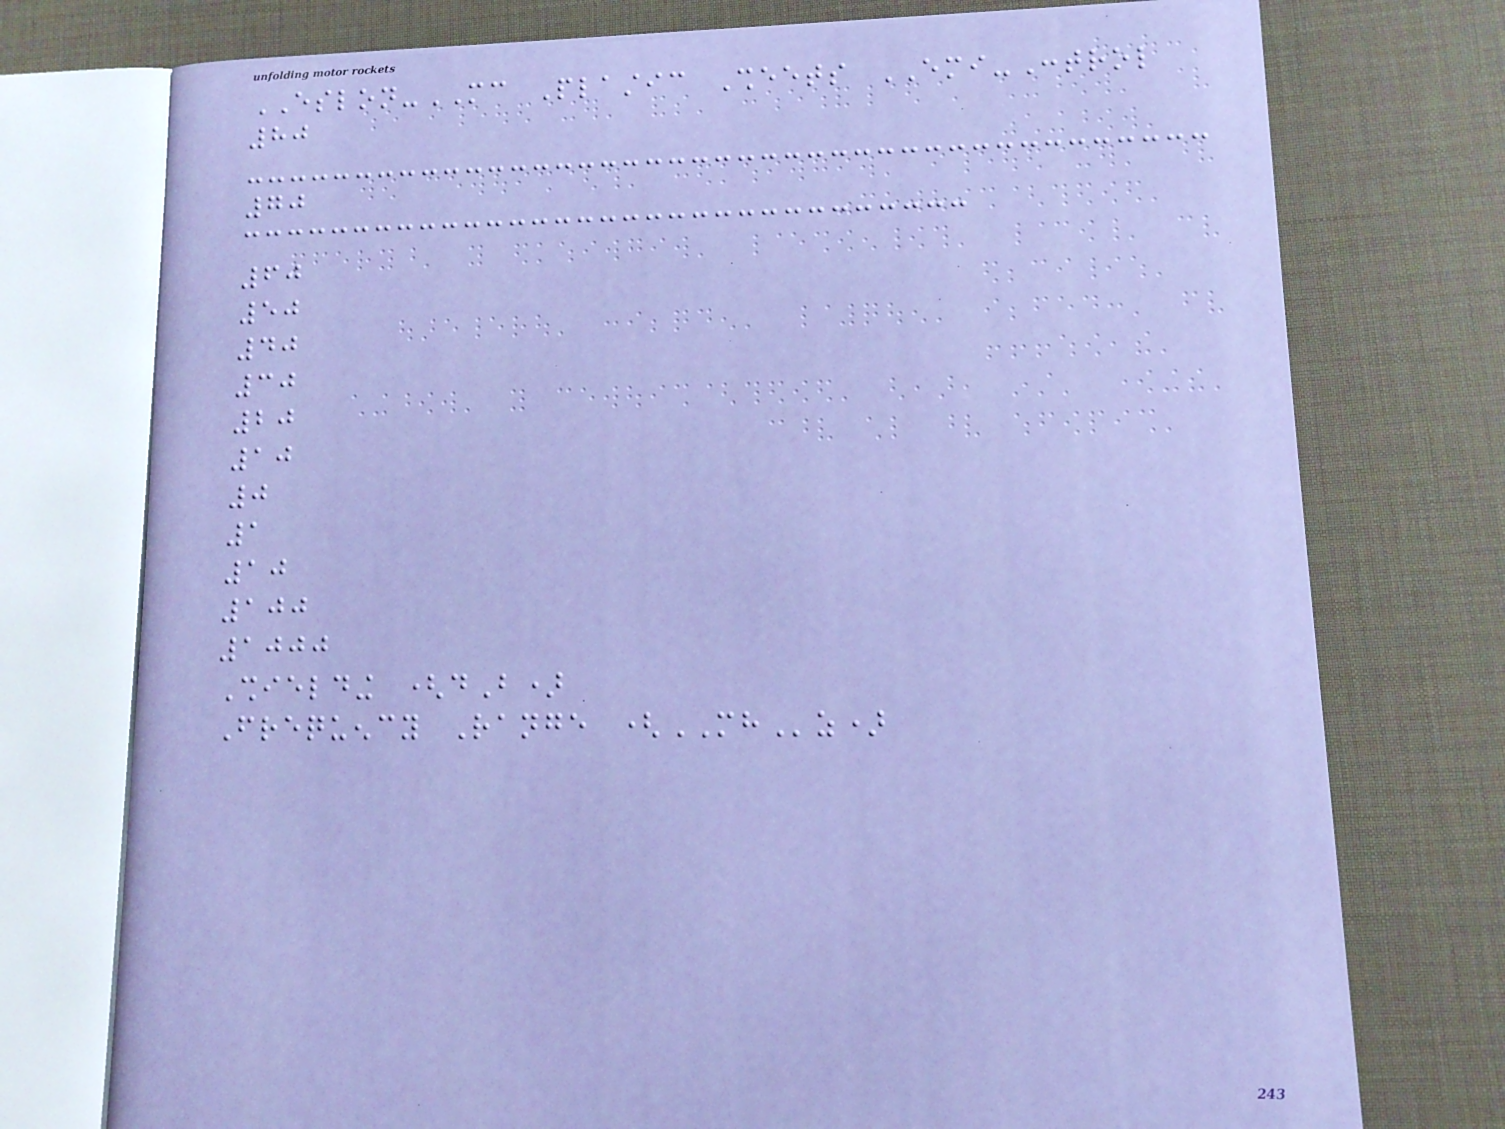ESLON-MC Plastic Sheets EMI-Control
80
70
60
50
40
30
20
10
0
1
10
100
1000
Shielding (dB)
Frequency Range (MHz)
